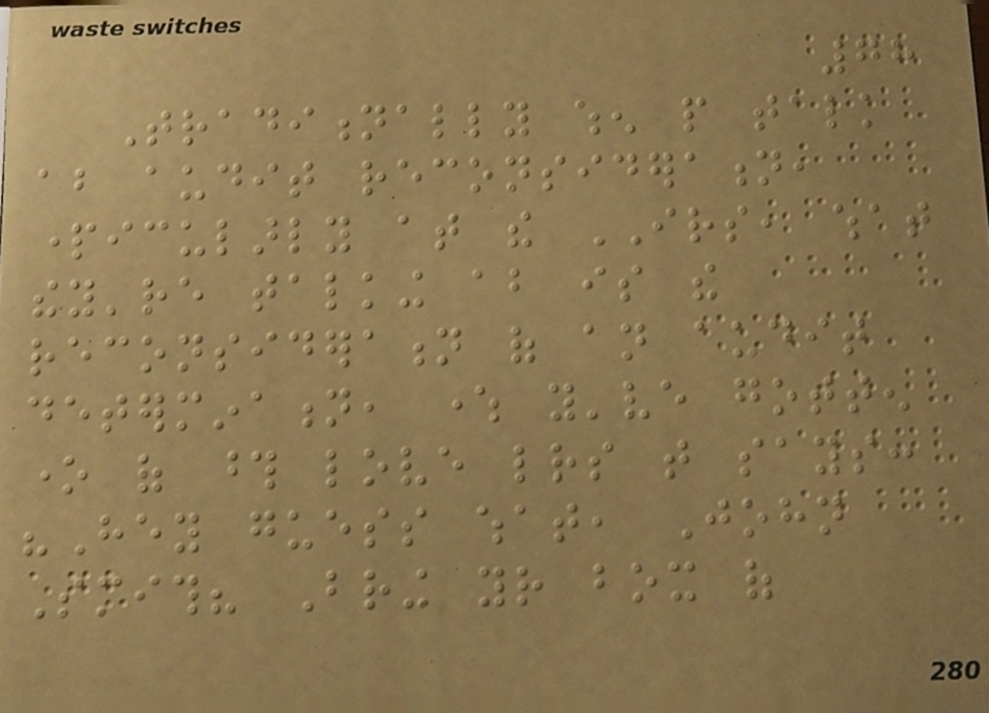78
Traditionally when people talk
about audit reconsideration,
particularly at the IRS, what
they're talking about is the
reconsideration of an audit
determination, where you've gotten
one of those love letters that says:
"Hey guess what, John
Smith? Bring your box of
